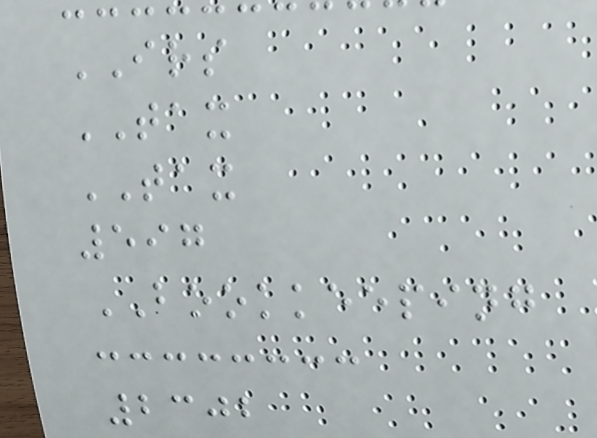IRS
TAX
TAX
597
BOOKKEEPING
2302
